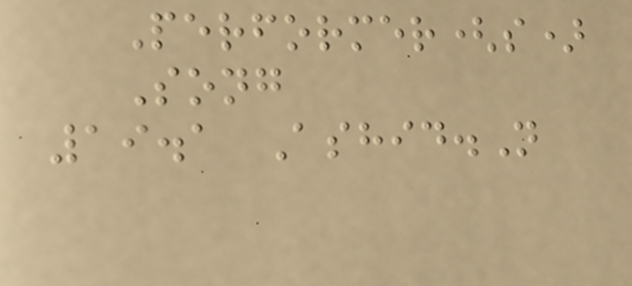Performer(s)
Song
19.1 Ashid.N
